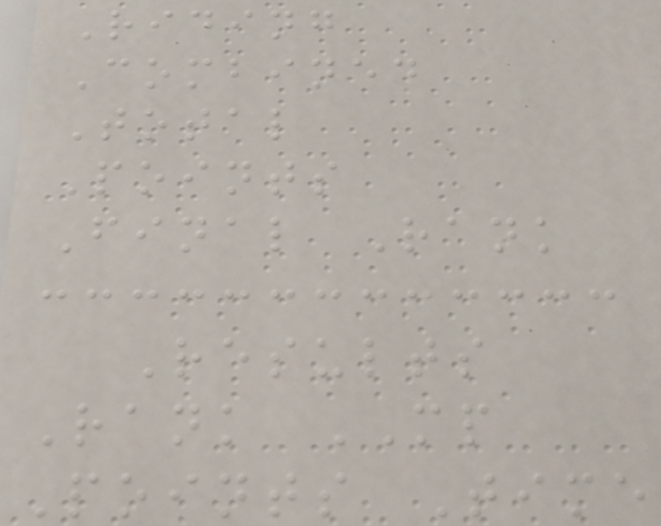Riding
Combined
Total
Points
Final Rank
Results
Rank MP
Points Time
